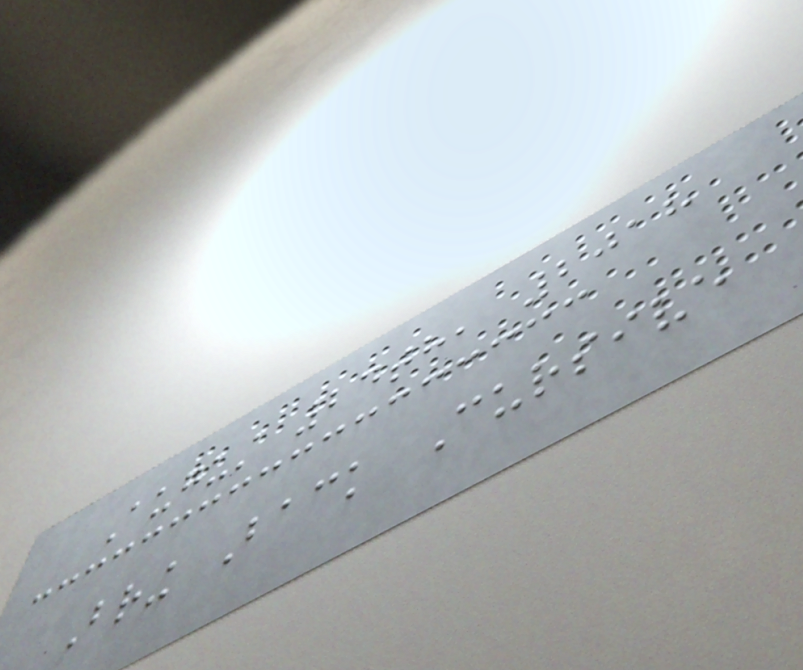August 24th, 2018
Bring Back Cursive
